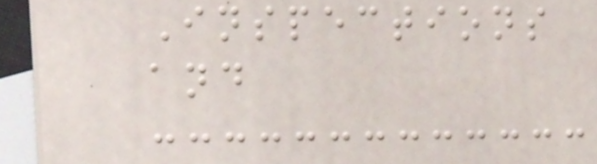Inspections
and
